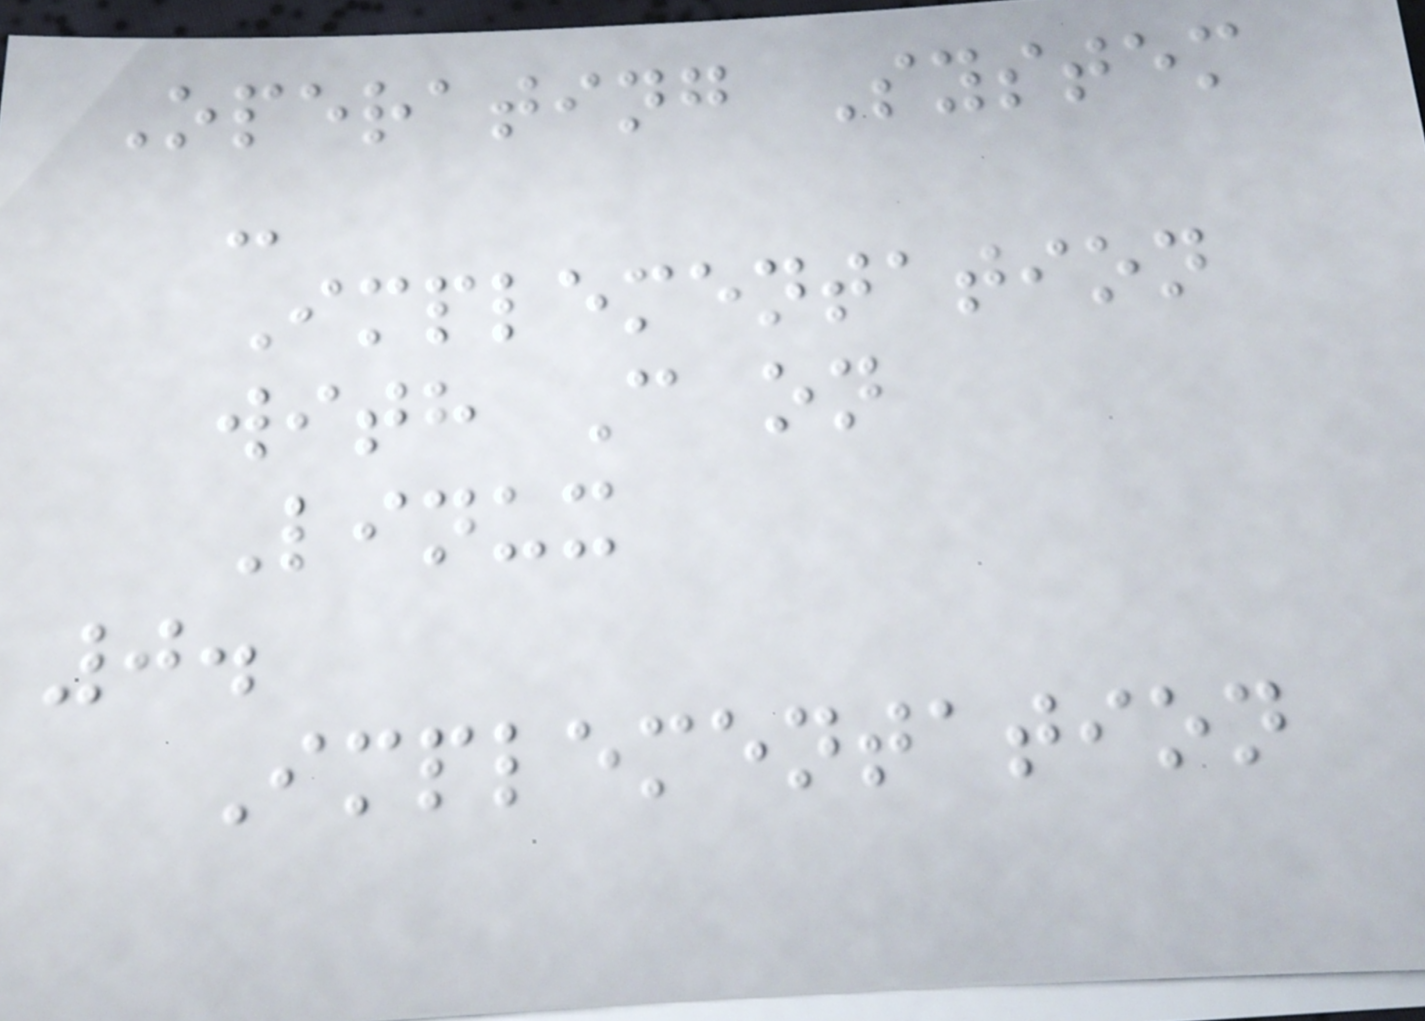Operating System
-
Implementation
with C on
Linux
0.
Implementation
